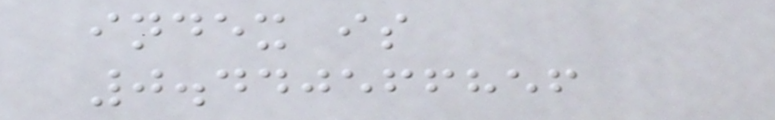index is
0.440566856
